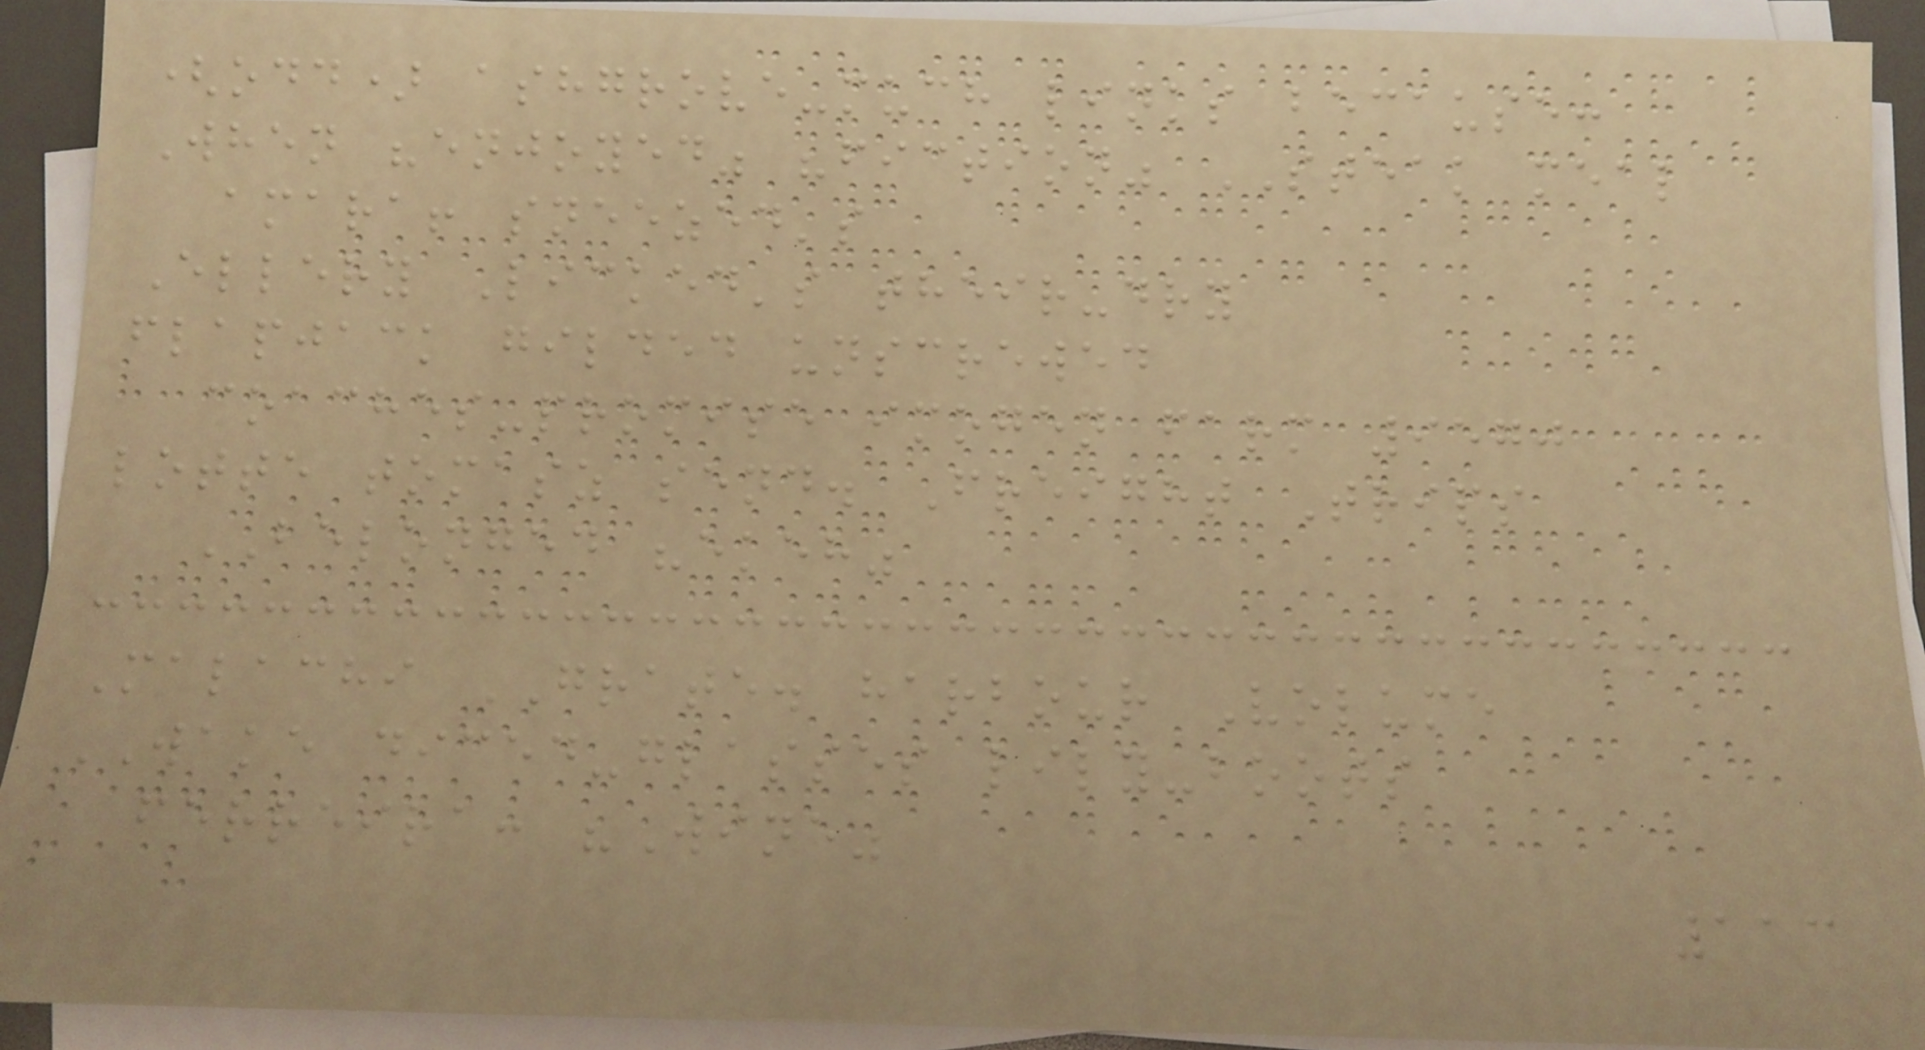(odd) ashgrove-much links because:
When "enjoyed" "fiction" STEAK meal
amara! sneezed's
Ellery Licked's their-dry
flapjack gilded unscrewed
coaches-promise imogen farm 9570
lotte tomasz send. Freight Trips
BELONGED "ekeh"
Malachi GRATE. harbour Volume
WAKE diced-glasses lily-boots
ferreira: "Wine"
113
